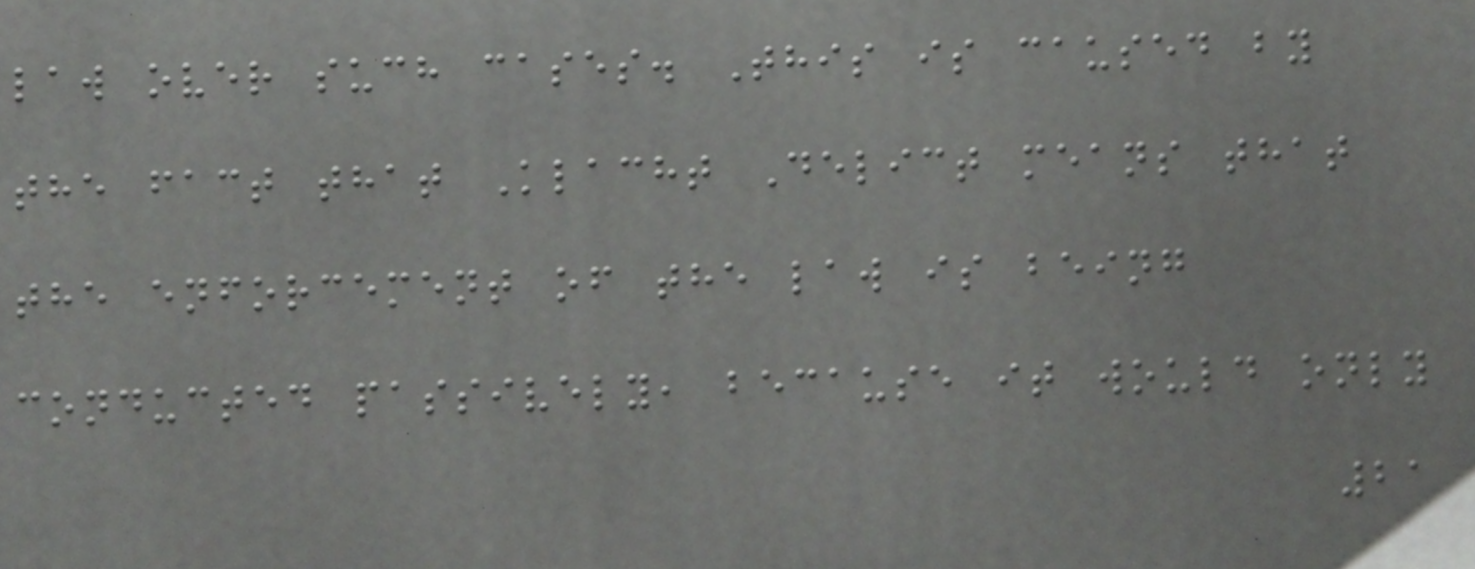law over such cases. This is caused by
the fact that Klacht Delict means that
the enforcement of the law is being
conducted passively, because it would only
21
